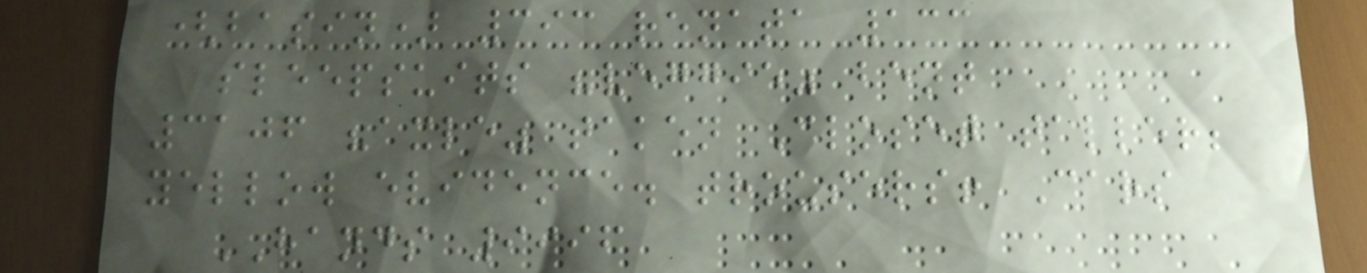(basin) 393 renata 133
sleepsuits "veggie" bent
3106 "axle" taken Closet taller;
yellow evidence. trousers! Cars
HANDS 9996
